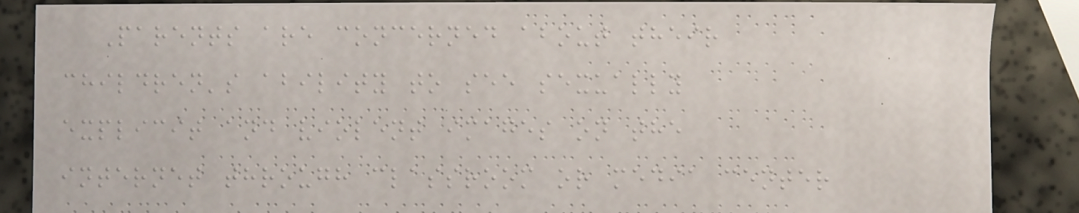Parents are concerned about their
children's ability to see sexually
explicit and violent images on the
internet through classroom or media center
